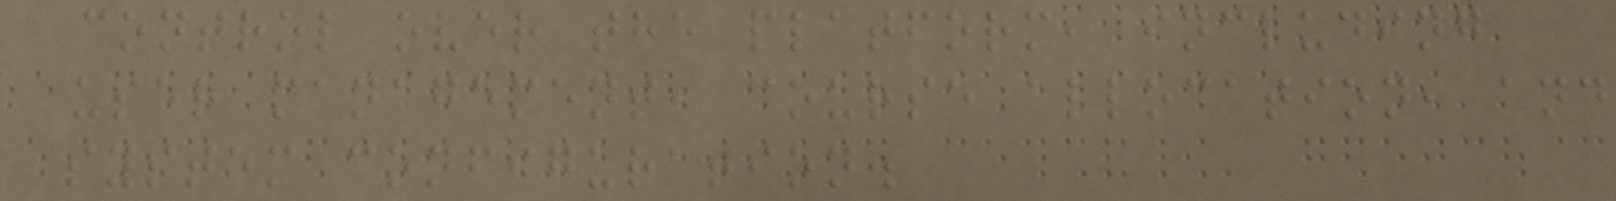control over the platform, including
user management, course allocation, and
system configuration.
